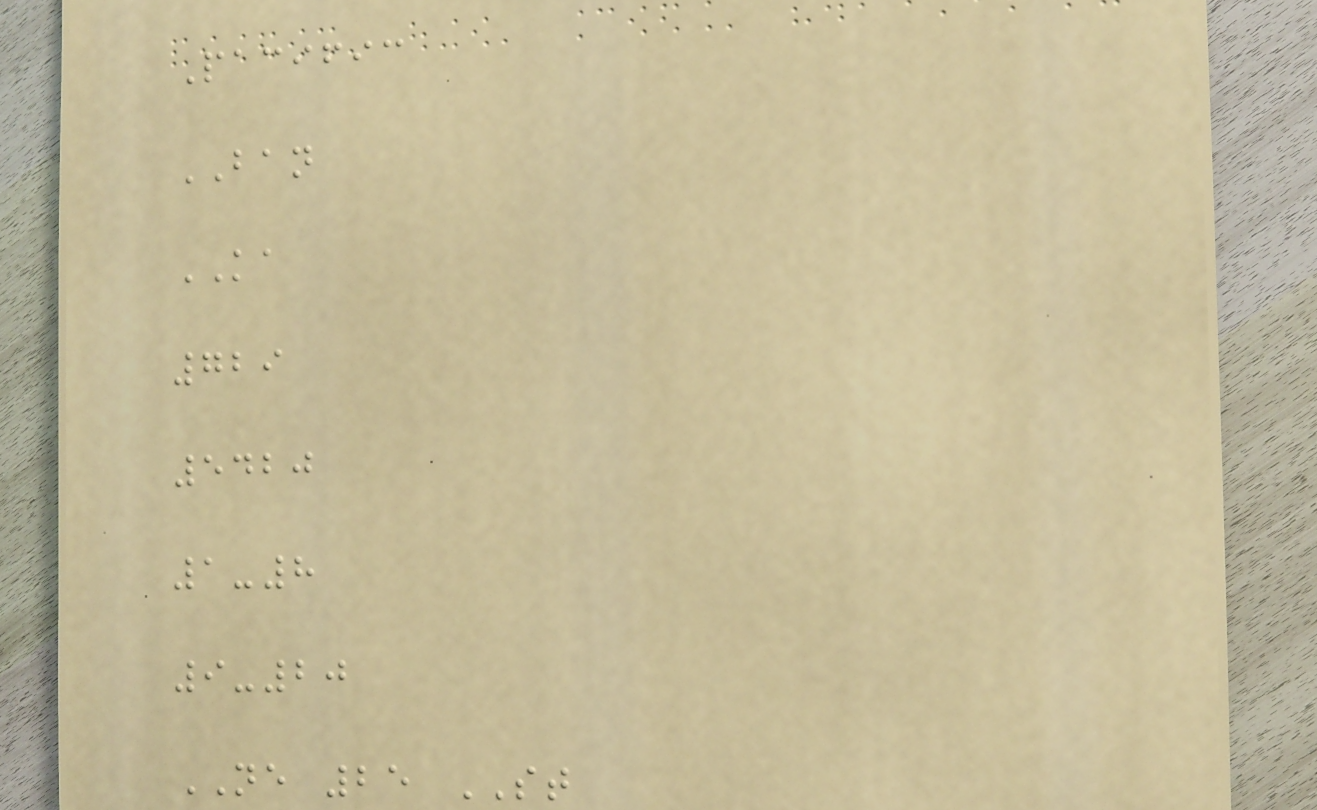Pacific
BAN
KA
729
5420
1-8
9-20
NE 25 ST
